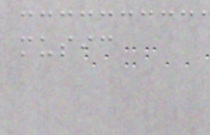music
